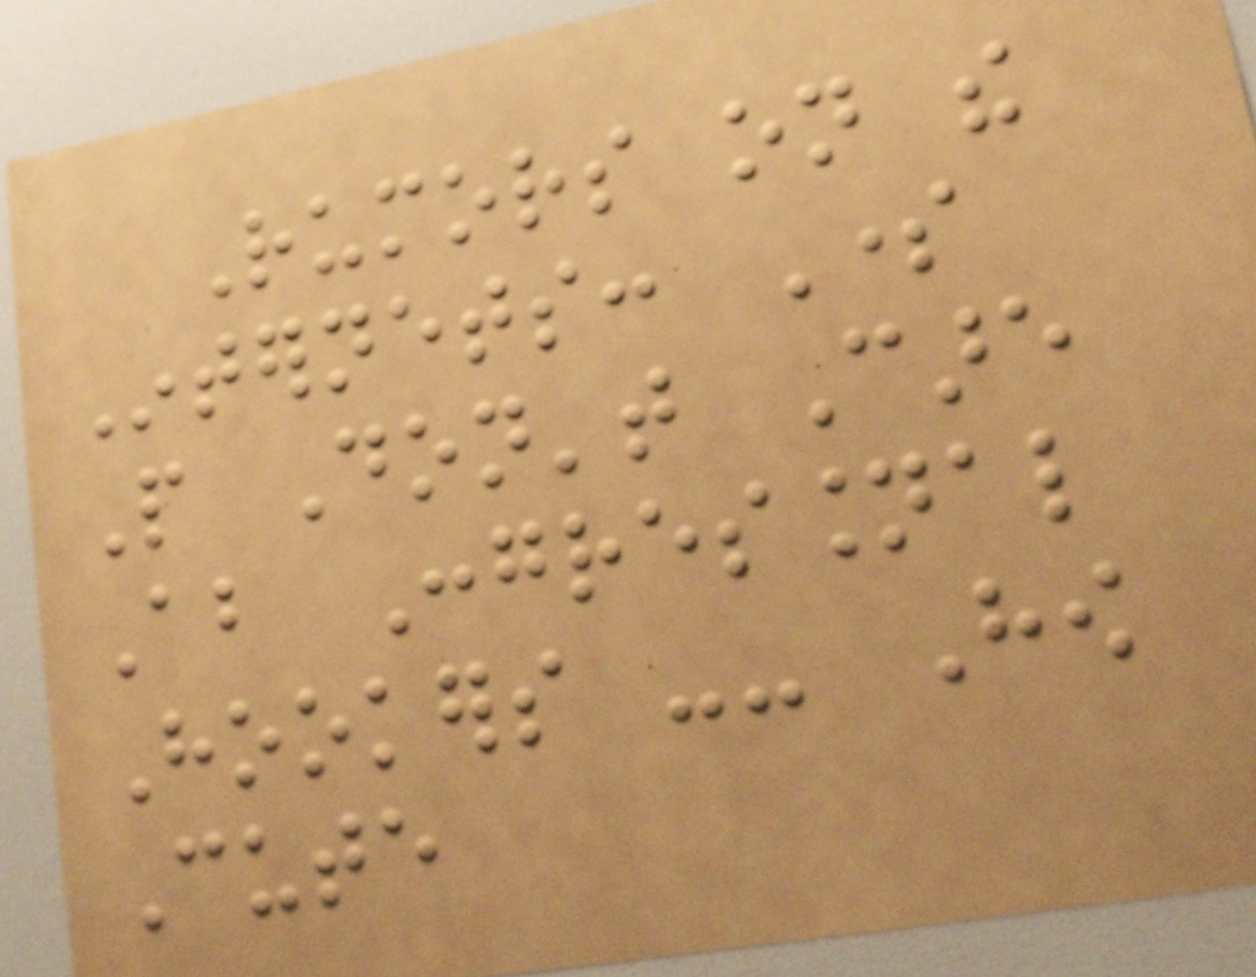Rumors on the
Internets: Some
People Don't Care
About Congressional
Hookers -- How
Cute
